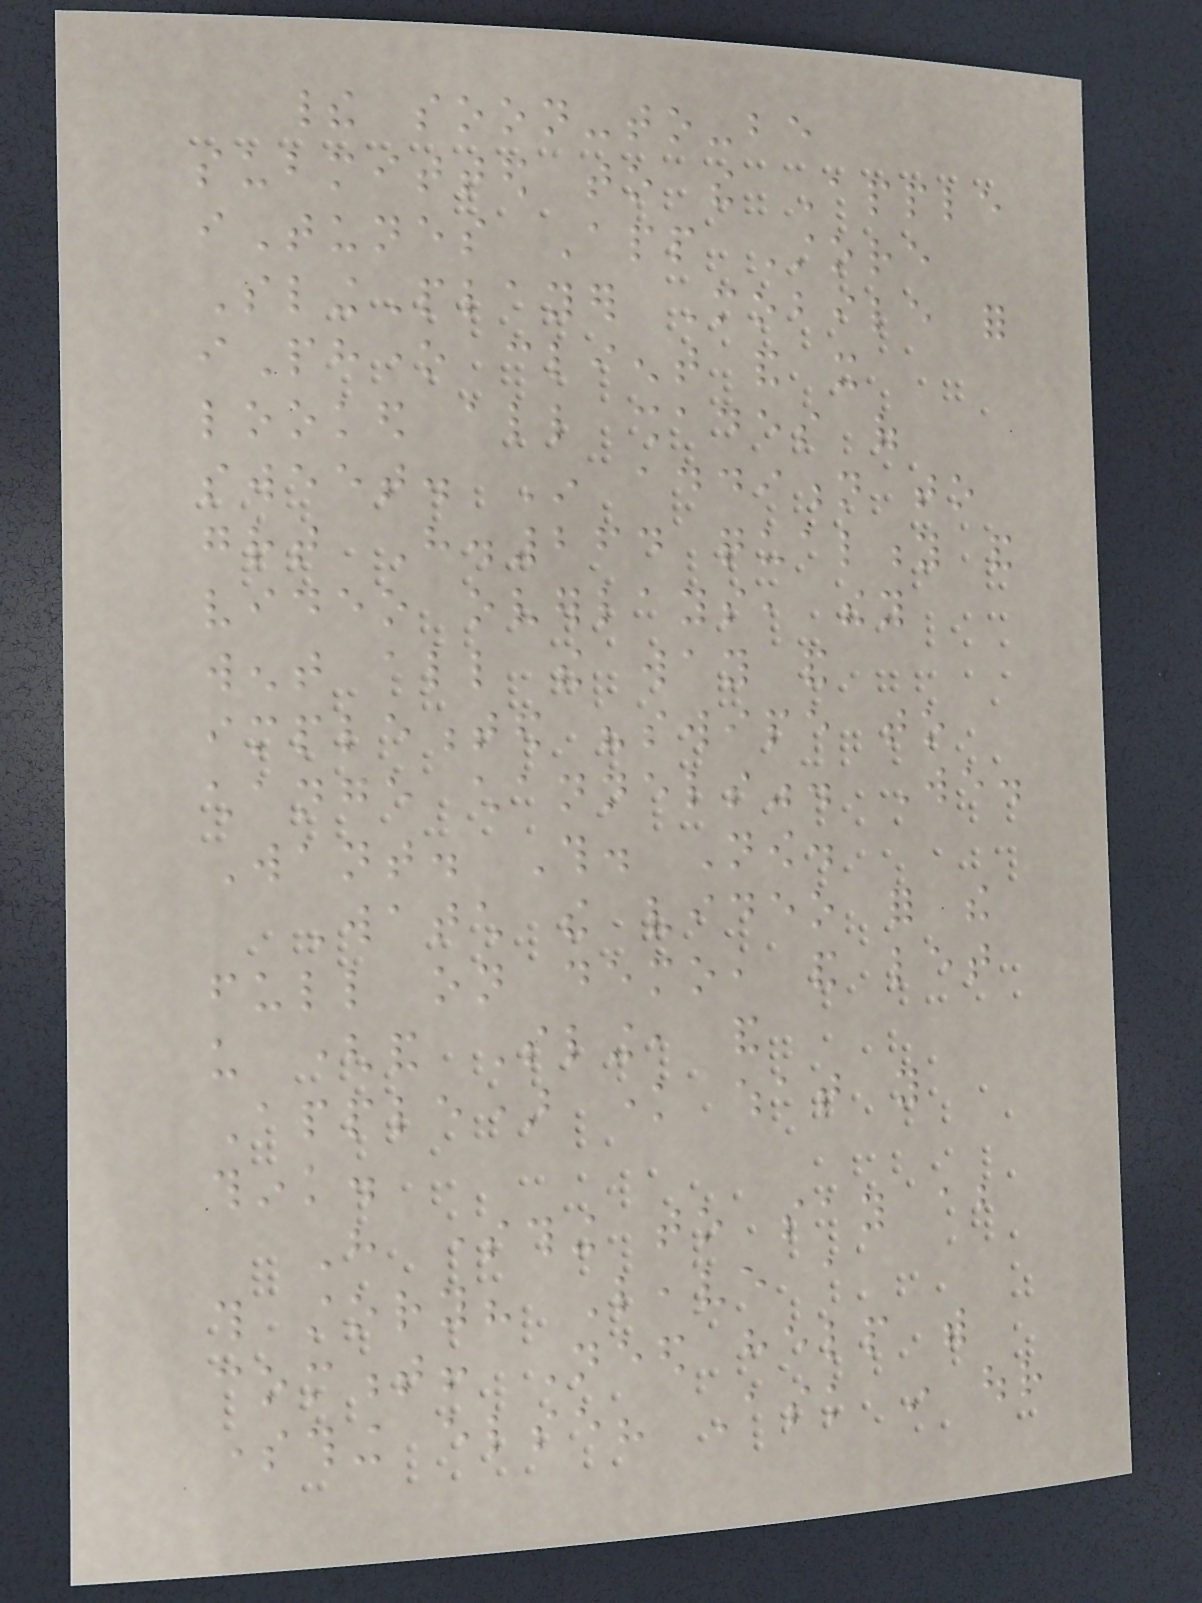their soon-to-be
submitted to the Apple
iTunes App Store
SlingPlayer Mobile for
iPhone client and it
looked all shades of
sweet. In addition to
great H.264 quality and
video overlays, they
went all the way and
implemented "swipe to
change channels". We.
Want. This. Now.
Watch the video for the
full on demo, and let
us (and Sling, and
Apple) know what you
think.
Have something to say about
this story? Leave a
comment! Need help with
something else? Ask in our
